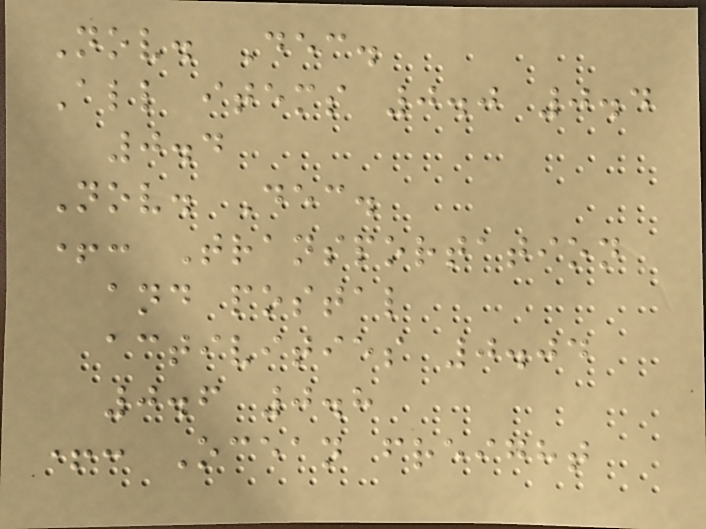Nov. Dec.
All items 0.0 0.4
0.4
Nov. Dec.
+: Transportation
and postal
activities 0.04
0.6 0.8
+: Ocean freight
